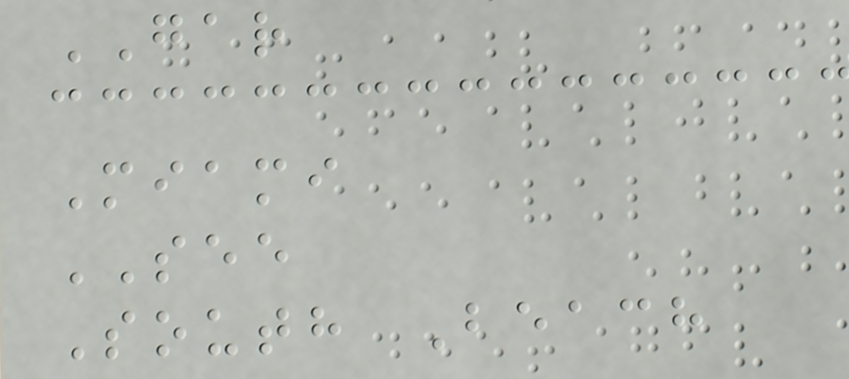GAR
Miami
SEE
South Beach
